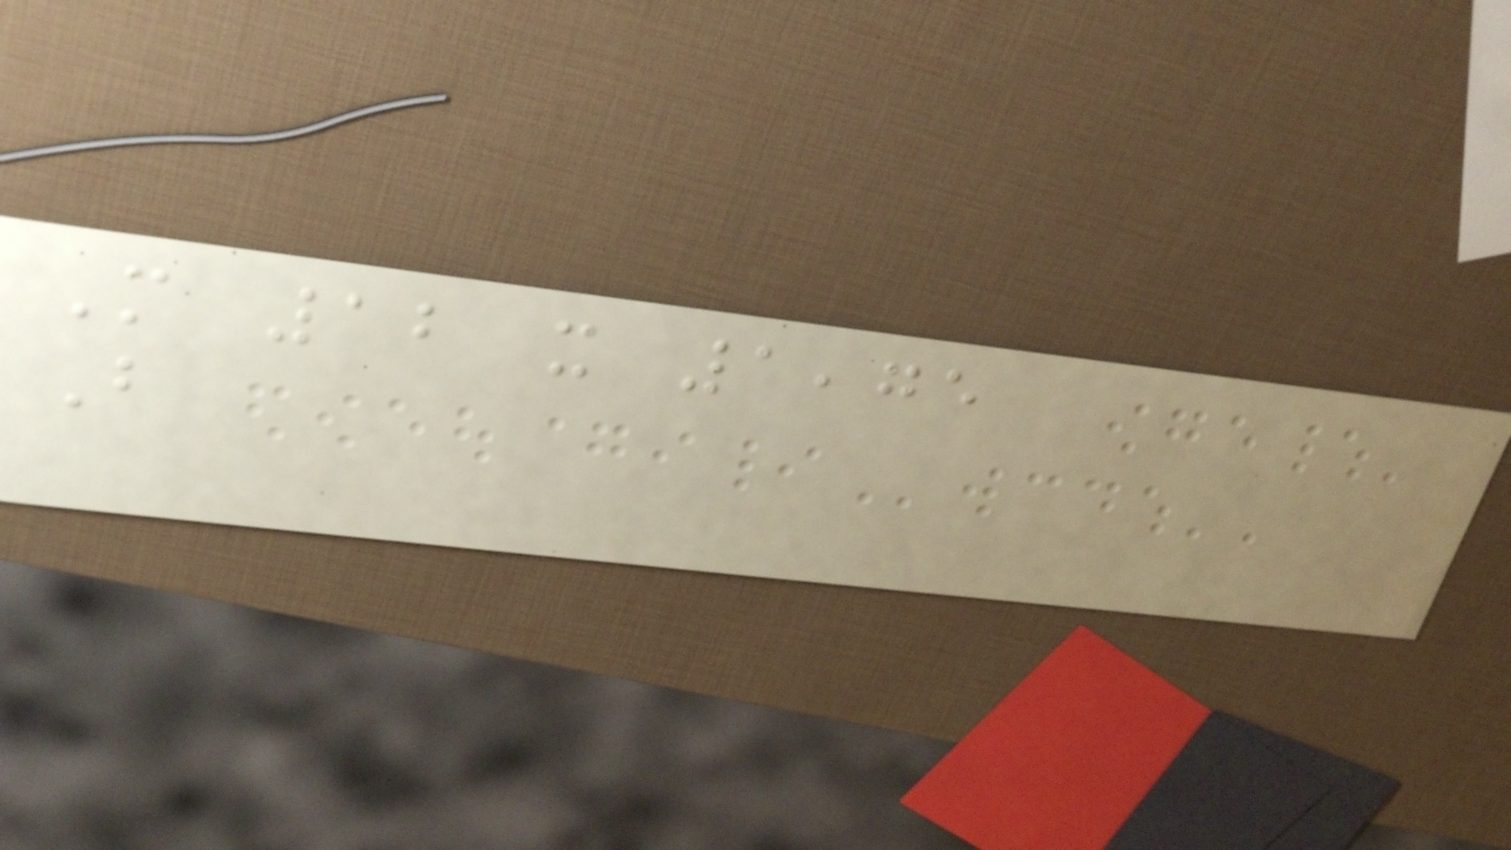M 12 x 1,75
B
